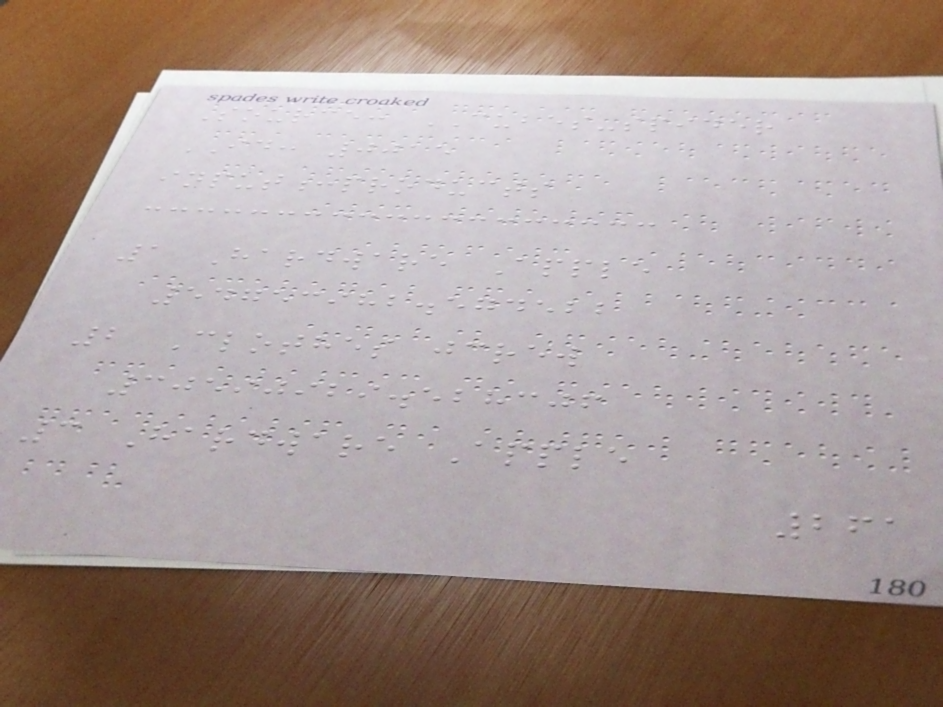Source: CUBES-spider
ID: 0015
input:products
1 Hardware Apple
54753982.574522
2 Clothes jcrew
30590929.528306
3 Hardware Apple
261
